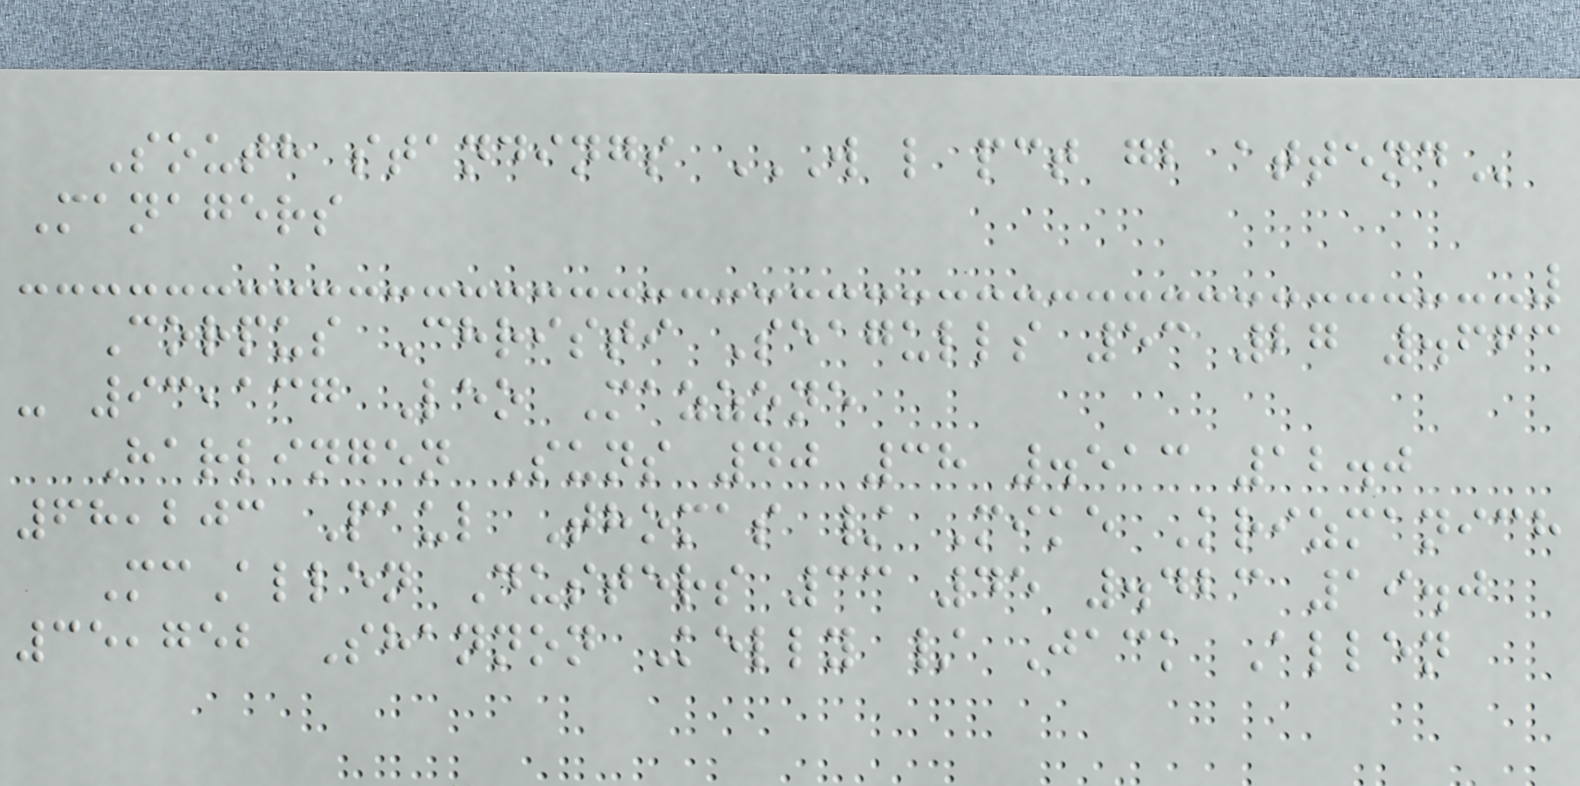South standings W L PCT GB ATTEND
Managers
Corpus Christi Seagulls 53 27 .663
- 93,137 Leo Mazzone
Harlingen Suns 40 38 .513 12.0
68,203 Paul Thomas / Mike Krizmanich
McAllen Dusters 33 45 .423 19.0
35,752 Shannon Kelly / Jack Allen
